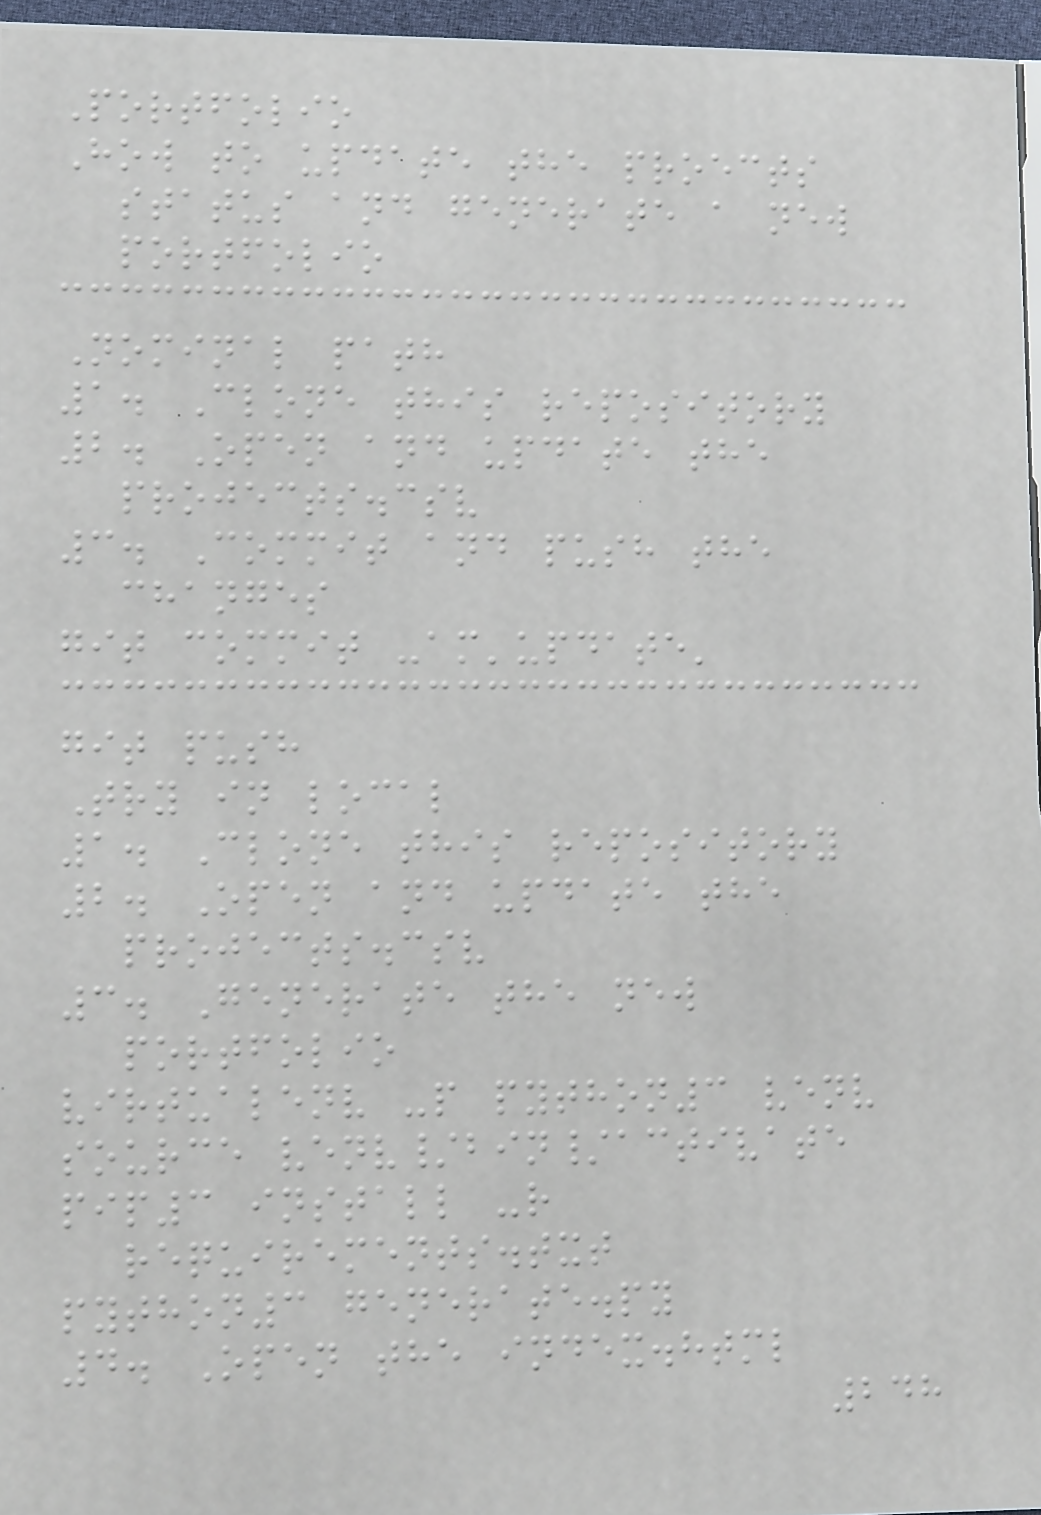Portfolio
How to update the proects
status and generate a new
portfolio
Nominal path
1. Clone this repository
2. Open and update the
projects.csv
3. Commit and push the
changes
git commit -am'update'
git push
Try in local
1. Clone this repository
2. Open and update the
projects.csv
3. Generate the new
portfolio
virtualenv -p python3 venv
source venv/bin/activate
pip3 install -r
requirements.txt
python3 generate.py
4. Open the index.html
248
